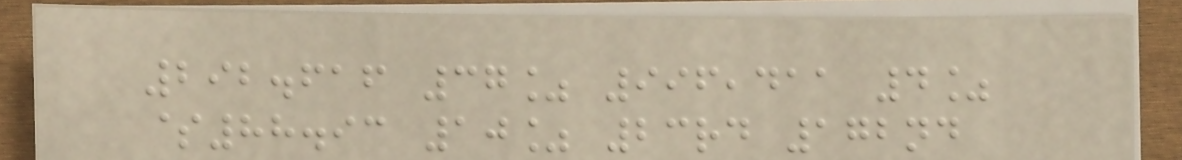292.616 37% 996,411 4%
$88.93 10% 23rd 172nd
